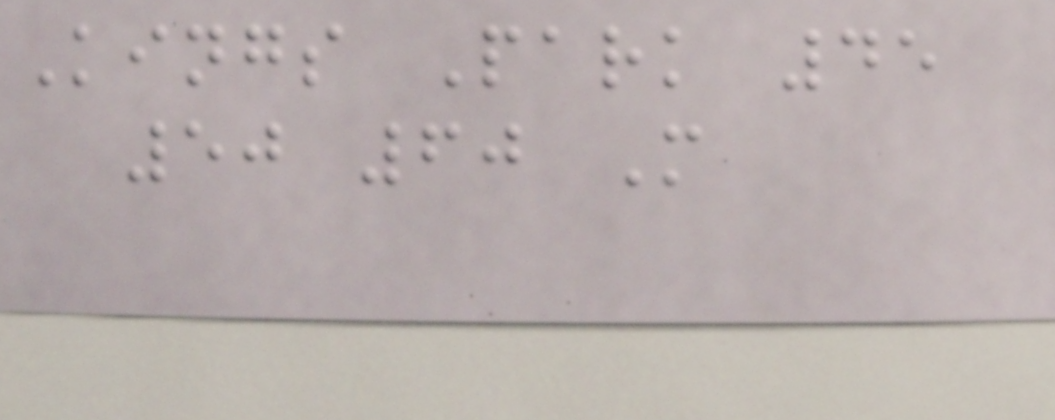Kings Park 45
50 60 M
